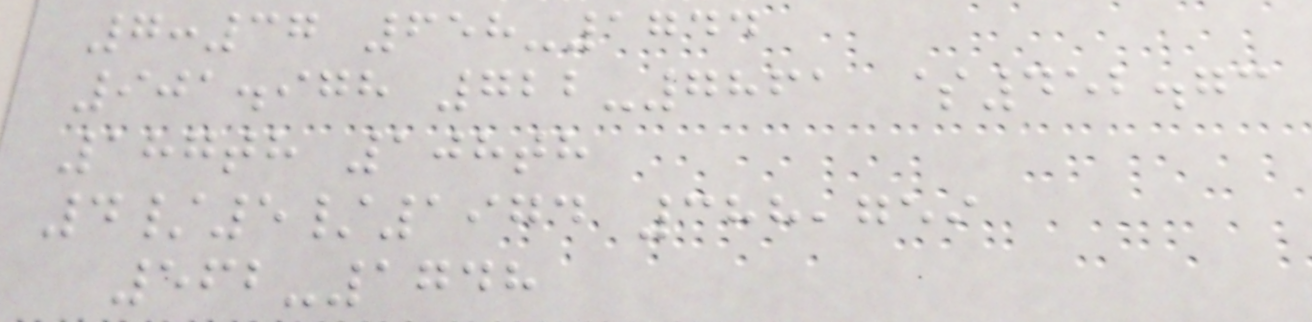7:37 658-1744
901.978 722-7861 $452.73
187th 108th
4/5/1974 388,759
562-1748
